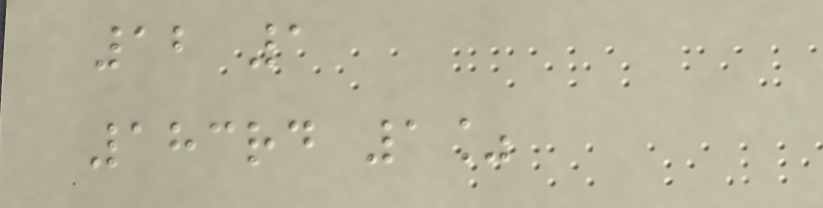12 1
183rd 1%
